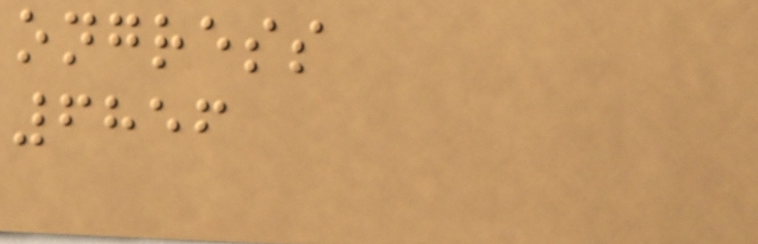ongress
6856
